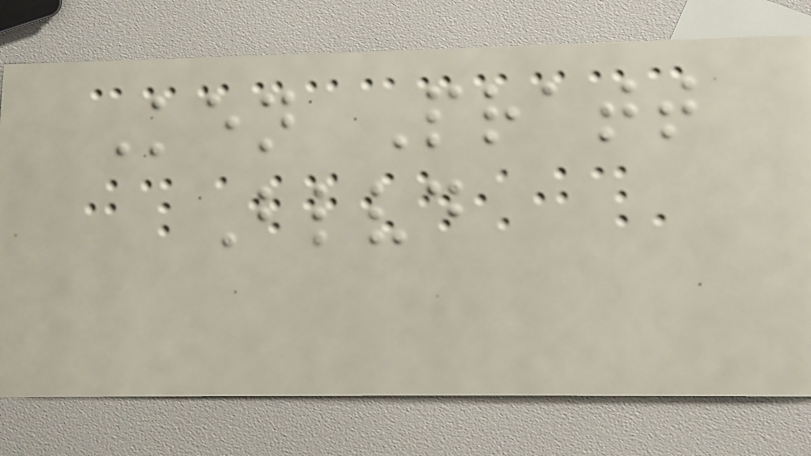Ken Pratt
Blvd
